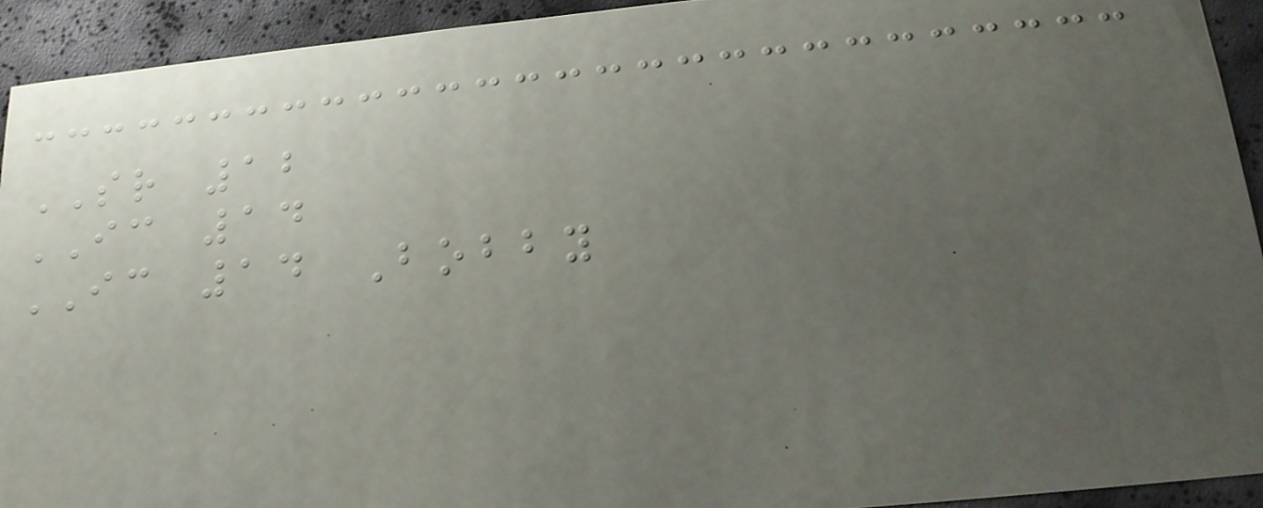SR 12
IC 14
IC 14 Bobby
